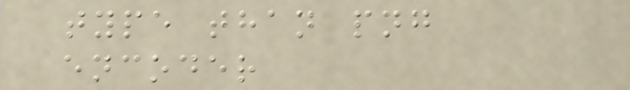type than png
encoder
